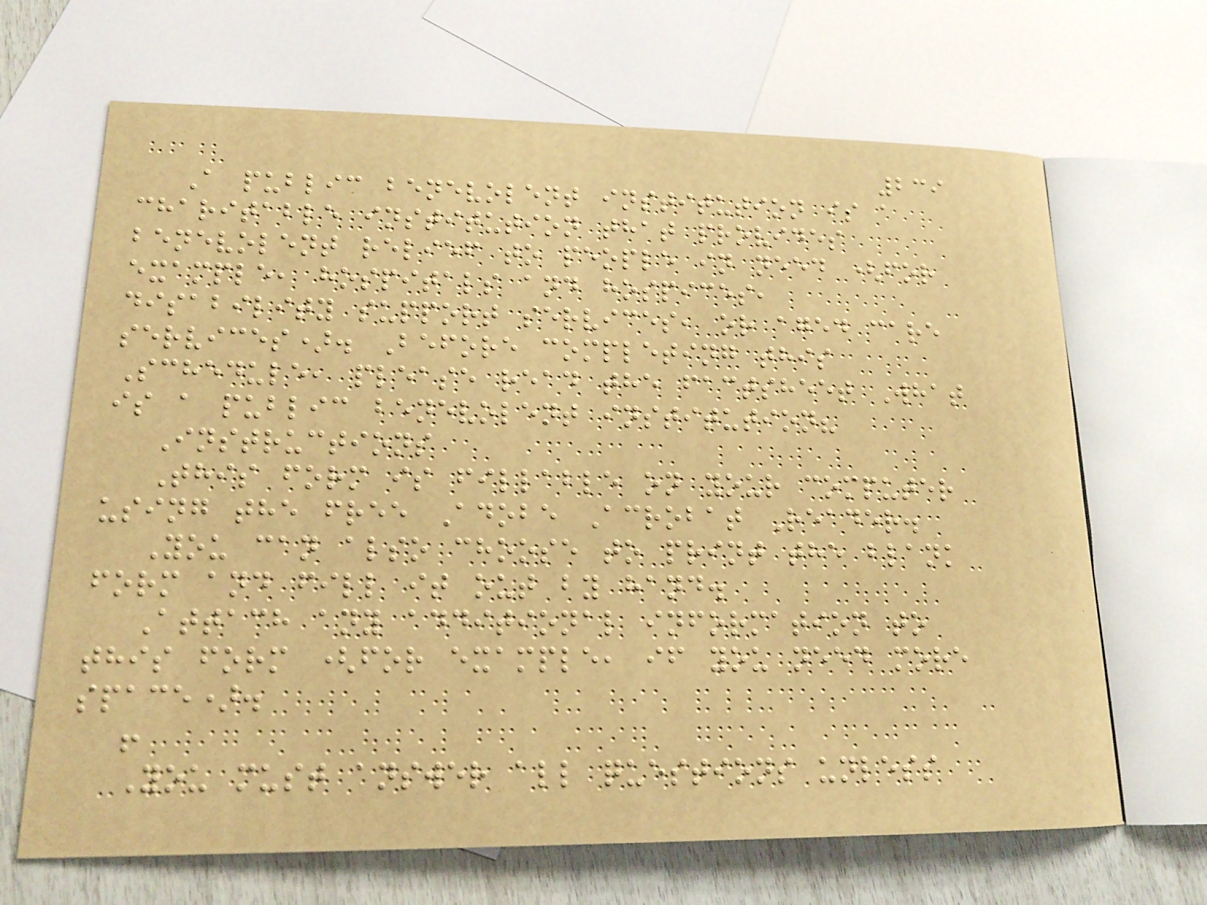239
A public benevolent institution is a
charitable institution that provides
benevolent relief to people in need (for
example, hospitals and hospices,
disability support services, or aged care
services). Before completing this
Schedule, please read the factsheet What
is a public benevolent institution?
Instructions
This form is fillable on your computer
using the free Adobe Acrobat Reader.
You can also choose to print the blank
form and fill it out by hand.
Attach any additional information to
this form (for example, if you need more
space).
!
You must answer all questions unless
